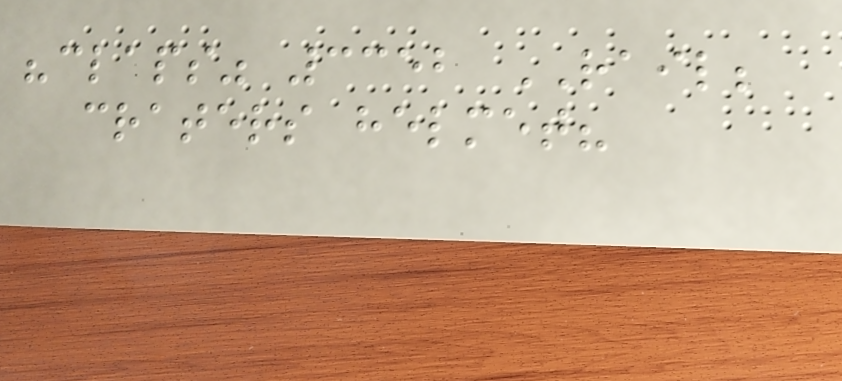"claps" 3352 RAIL;
craters helmet?
